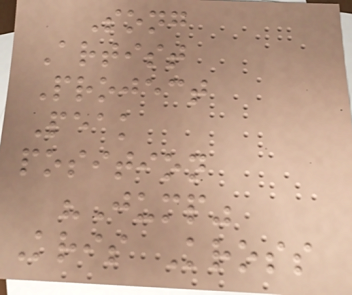Song
Artist
Project
Peak
position
"Jump"
Kris Kross
